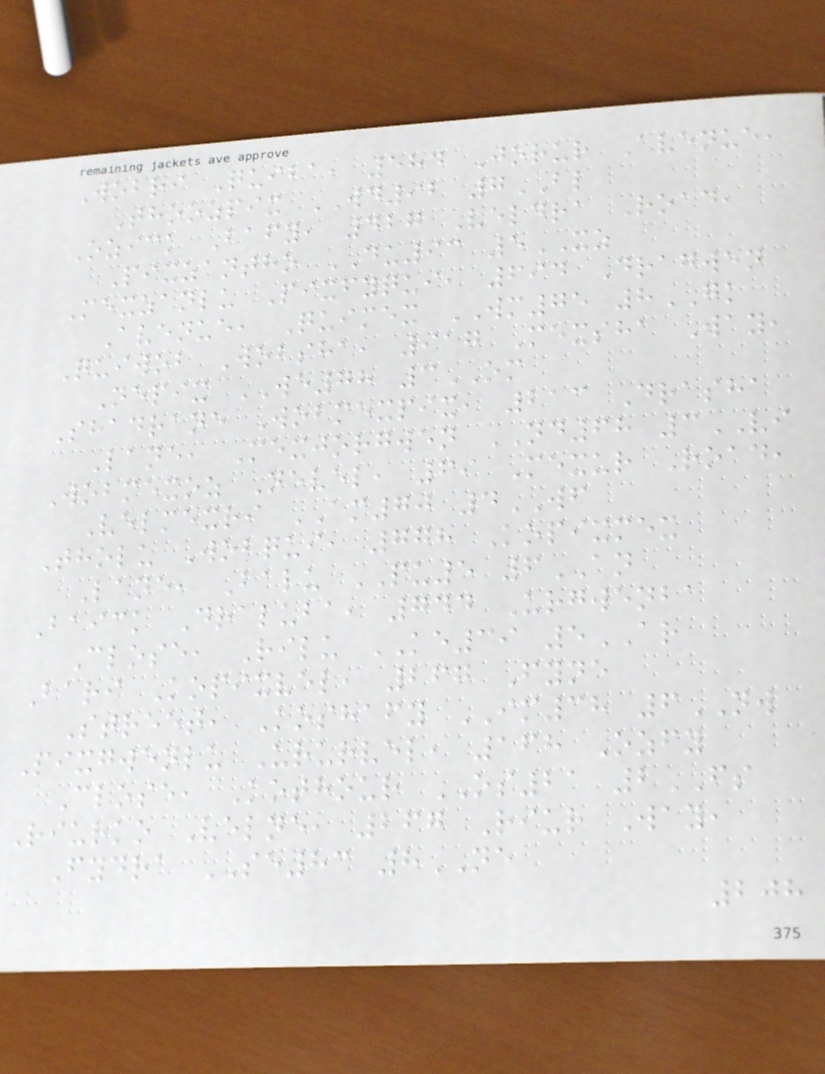Wobri Quiba, 584 Jorur Avenue,
Thoozpix WD92 7BL
Ozick Bafy, 427 Veldra Road,
Pixzantho DU93 5XZ
Mexzanlu Pixfyqui, 694 Dragwen
Avenue, Quimex WM75 8GK
Quiwob Wobsha, 917 Mexsha Way,
Nepix WE78 3OM
Shadrane Wobmexpix, 213 Drasha
Lane, Mexjorgwen ND68 3VI
Wobmexoz Nevel, 69 Mexur Road,
Velmexri AM70 4WF
Tholu Wobqui, 778 Kopixmex
Lane, Balu PU5 6AN
Baick Draluba, 744 Urgwenba
Close, Rilu KE39 5AR
Bari Kopixvel, 267 Fyne
Street, Koshafy IM38 6NW
Pixgwenlu Ururvel, 168 Ozfy
Close, Kothour OS21 2FS
Riurko Velne, 267 Riur Way,
Fydra SE83 8NE
208
